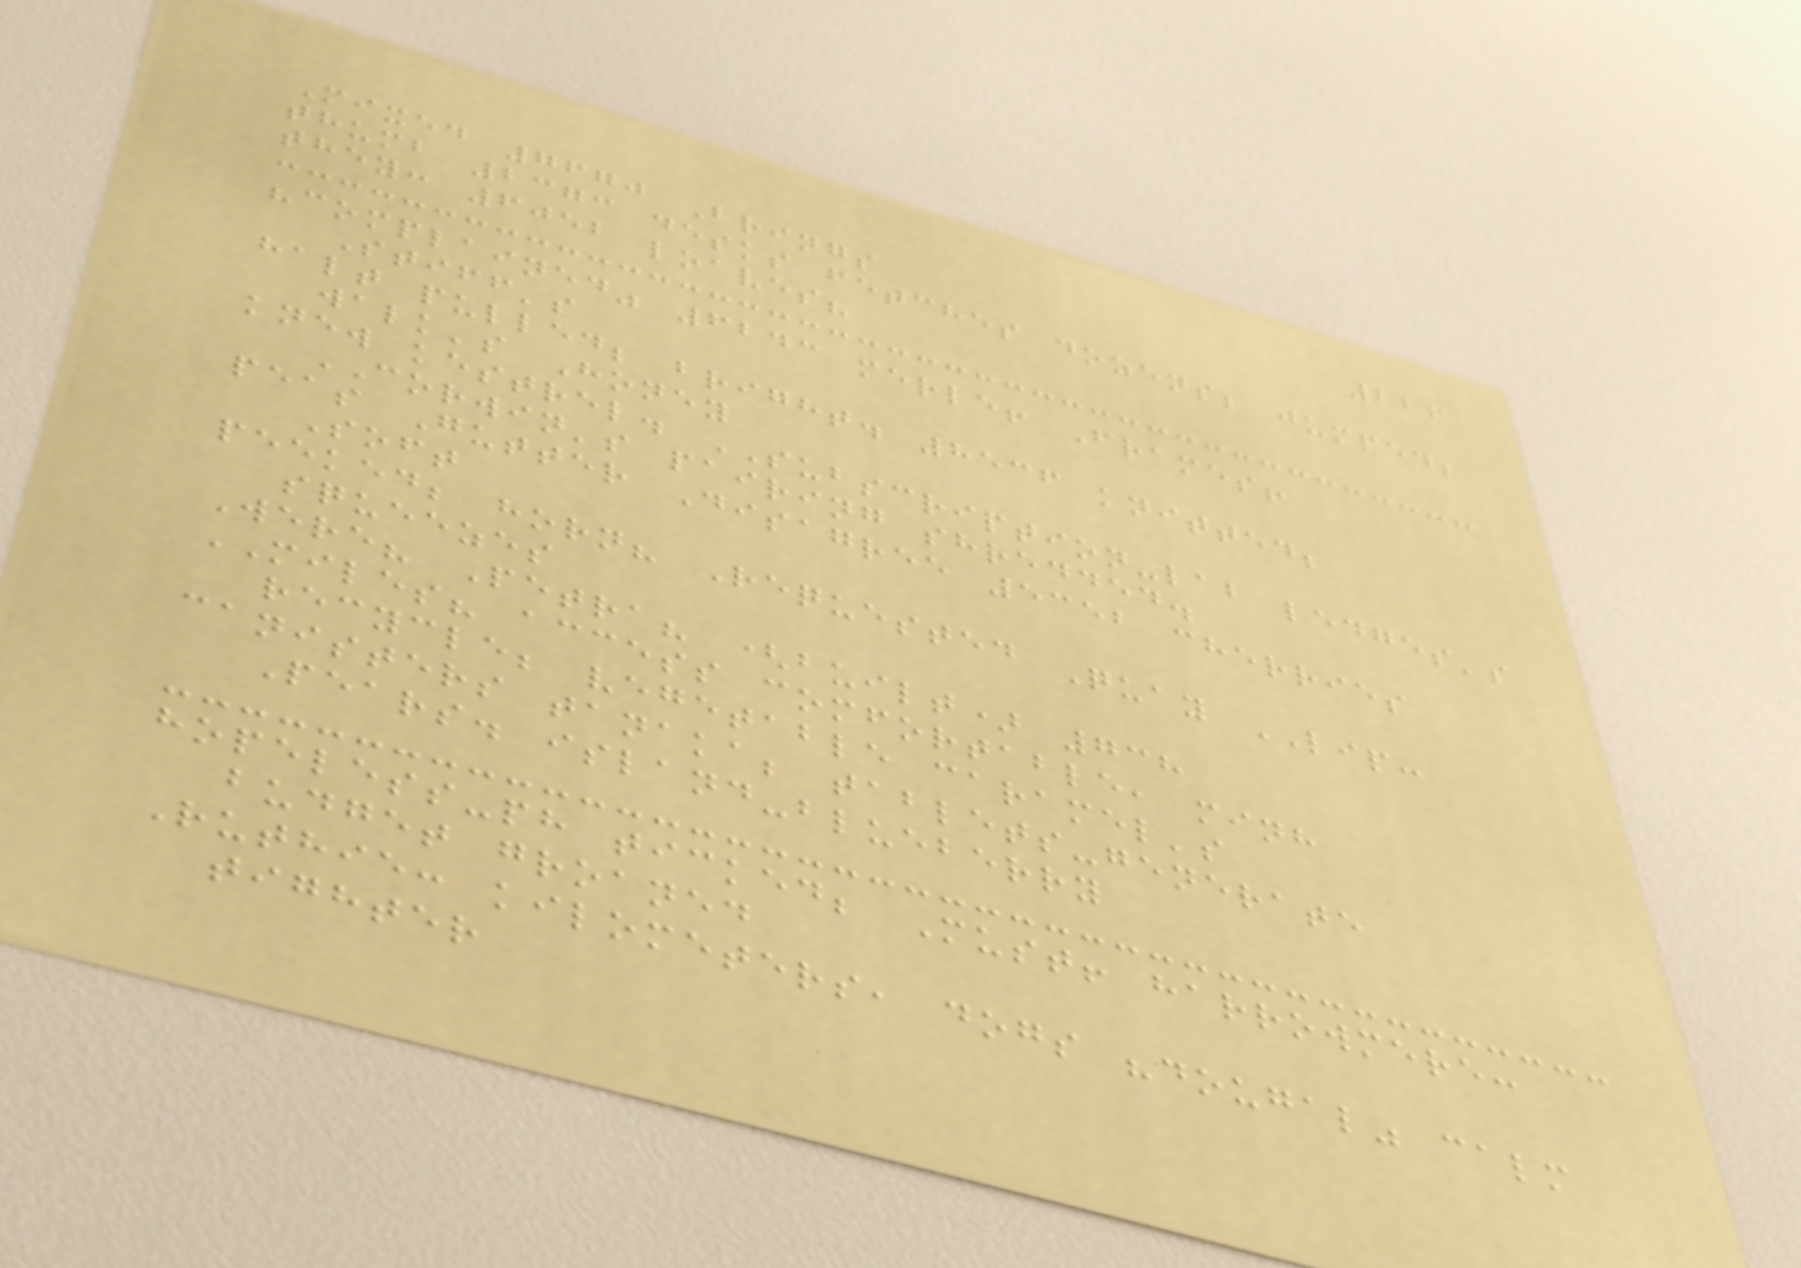226
Mixed 7670 Brings
thumb 2373 desks fetches dozens; jumped;
they: 6052 loaves?
"complained" 6243 merle! Frames!
Stiff's
halt pulled; bright. 8536 knitted;
walk's Honey
knew kestrel. SUBSCRIPTION-lab ledges's
CORWIN's pairing shredded.
peas Gutter Disagree 5352 cherries
Soft
peeked; horn? Requested Quay LIP:
squeezes
Were? Petra? (built) 738
MILES? access comfortable, minh
recycle; vegetable caramel's
canisters tanaka; tablets-generate
Pears. island-blueberry
hopeless-ph ticked; Must! harrowmere:
budget groaned
Ruthie: kilometers, dogs "dougal" calm
tighter
